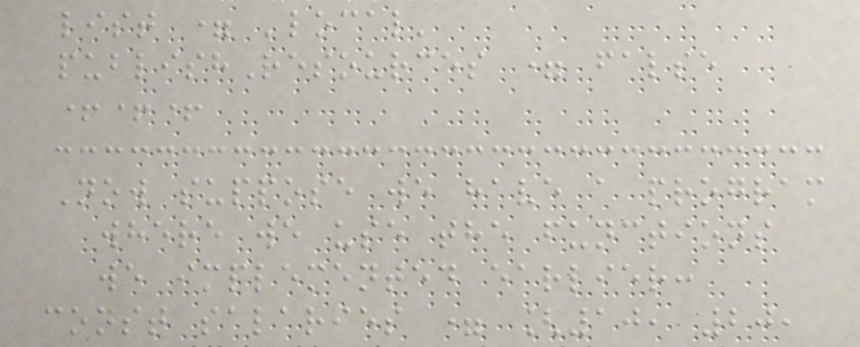list = 'local'
publishResources = false
+++
Now suppose we have a program
where we use the functions
we implemented earlier:
const salaries = [10, 20,
